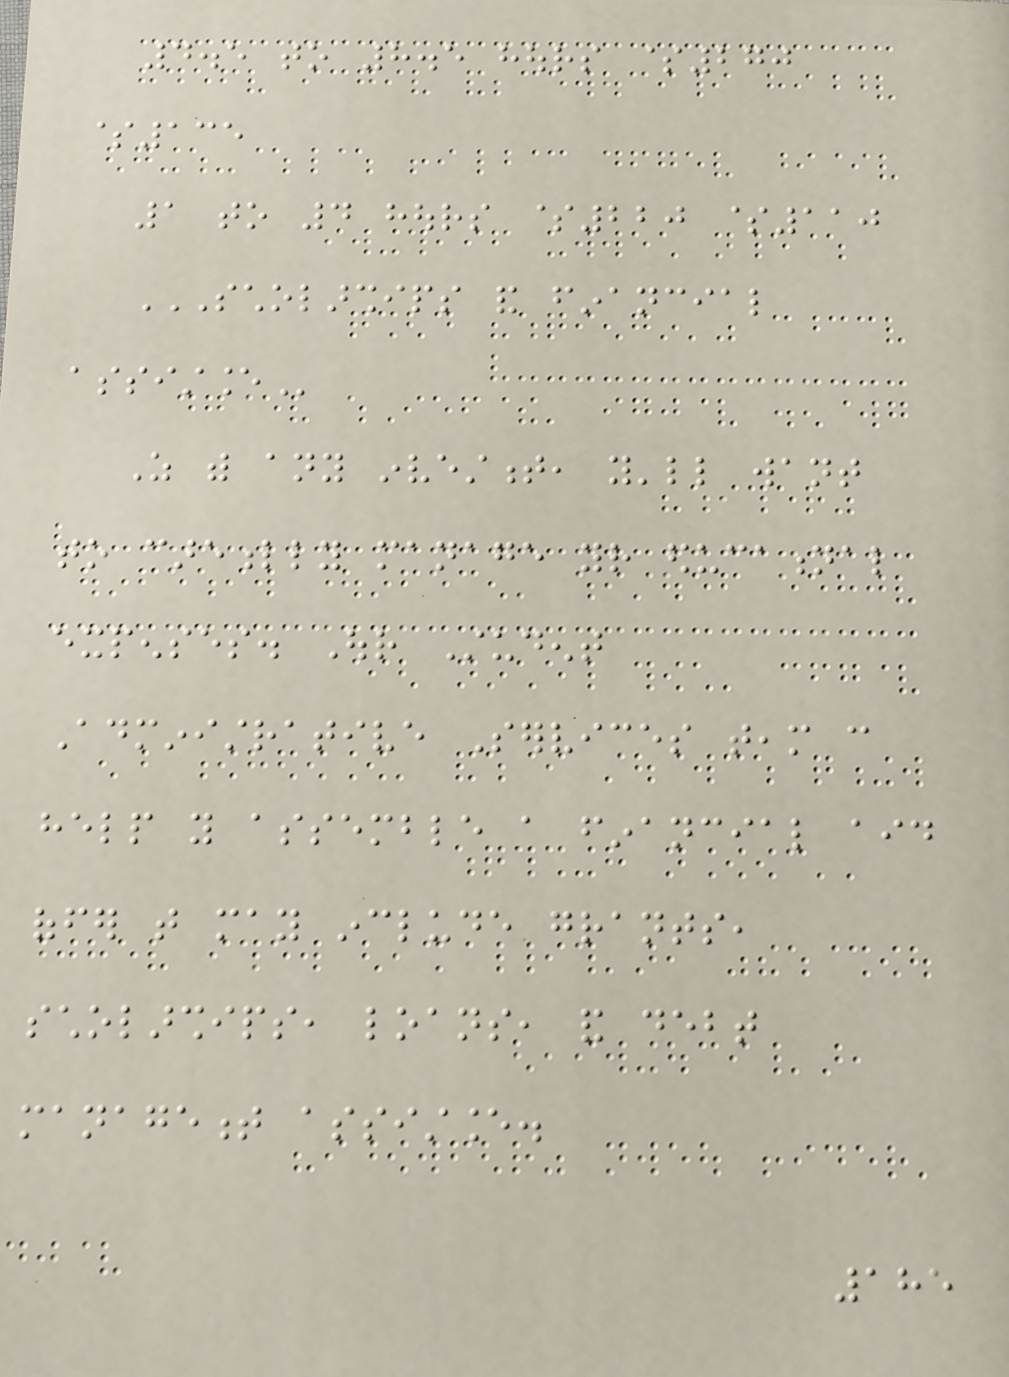4.5 to 8.5 hours $270
$135
1 to 4 hours $220 $110
SCHOLARSHIPS AND FINANCIAL
ASSISTANCE
As with any investment, you'll want
to carefully manage your educational
expenses. Our Student
Administrative Services team can
help you assemble a financial aid
offer that may include grants,
scholarships, loans, and debt
management assistance.
185
